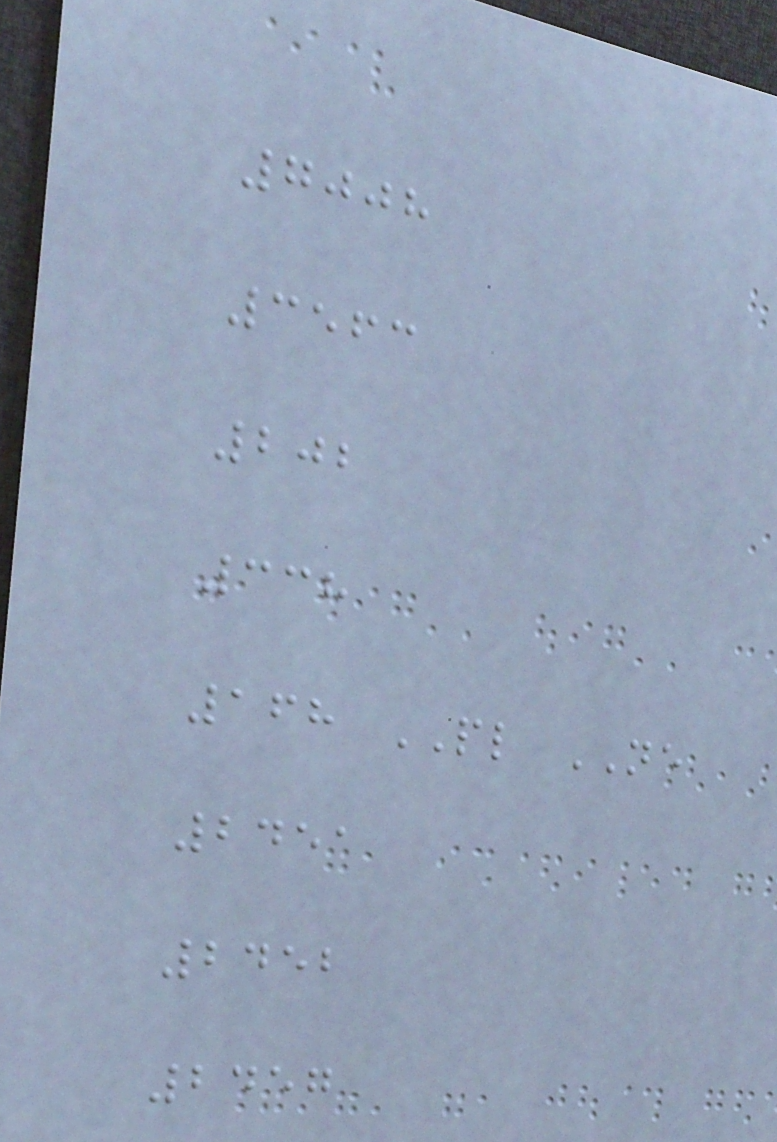7008
3563
202
338
168 PL NE
2451
2452
2457
